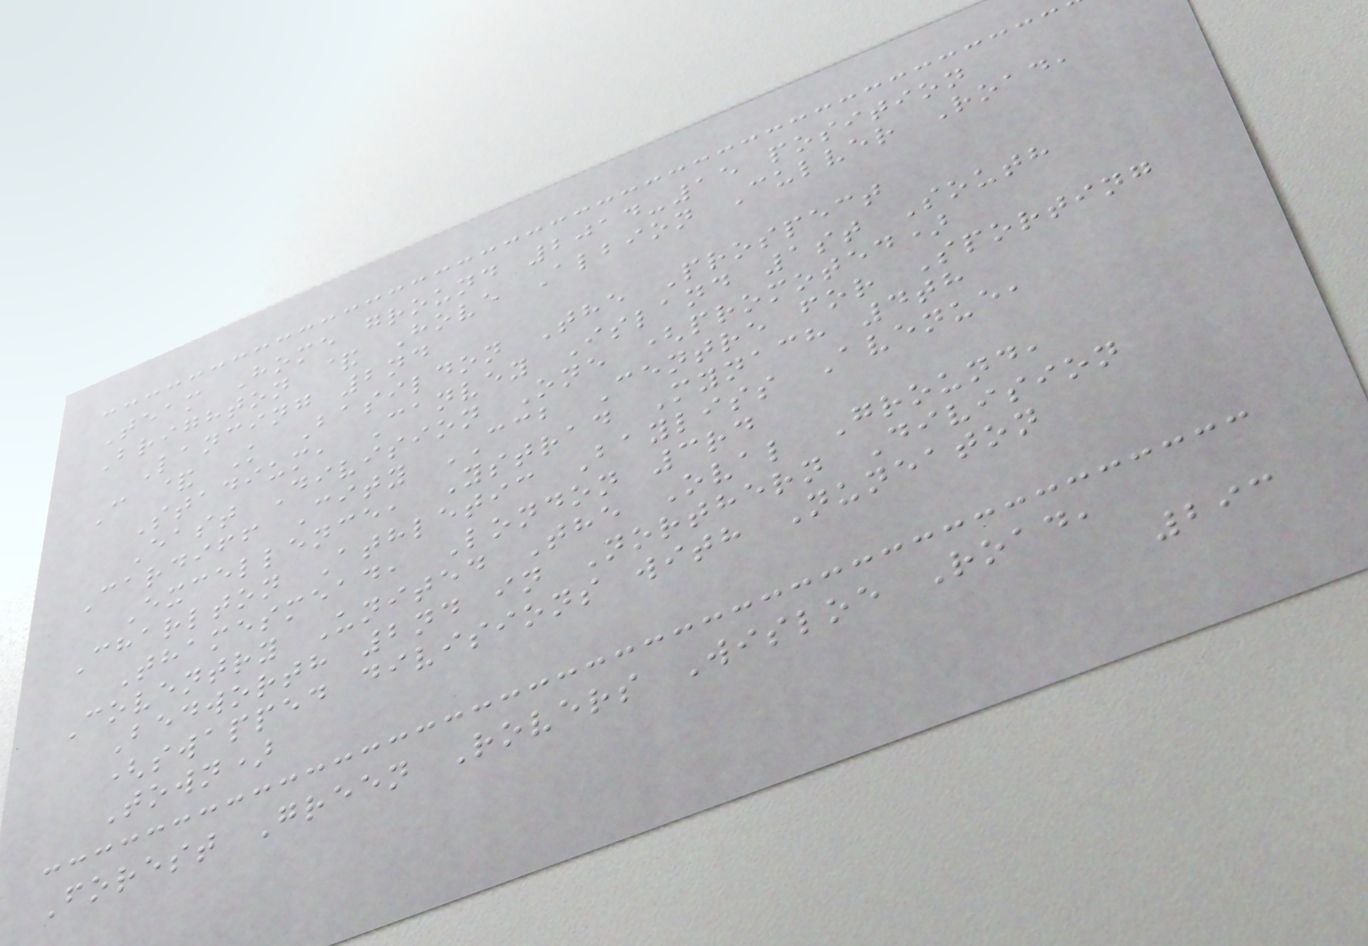Team Home ground 2014-15 position
Brighton & Hove Albion Culver Road,
Lancing 2nd
C & K Basildon The Prospect
Stadium, Canvey Island 1st South
East Division One (promoted)
Cardiff City CCB Centre for Sporting
Excellence, Ystrad Mynach 4th
Charlton Athletic Bayliss Avenue,
Thamesmead, London 3rd
Coventry United The Oval Ground,
Bedworth 2nd in Northern Division
(swapped divisions with Nuneaton
Town)
Forest Green Rovers Wisloe Road,
293
